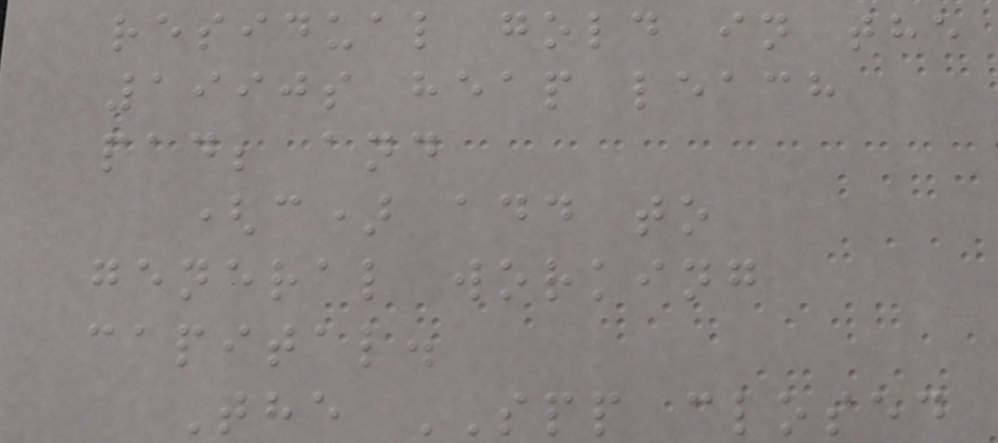residual gold in the
1990s heap leach
pad; and
(c) add to
general working
capital.
The SPP closed
